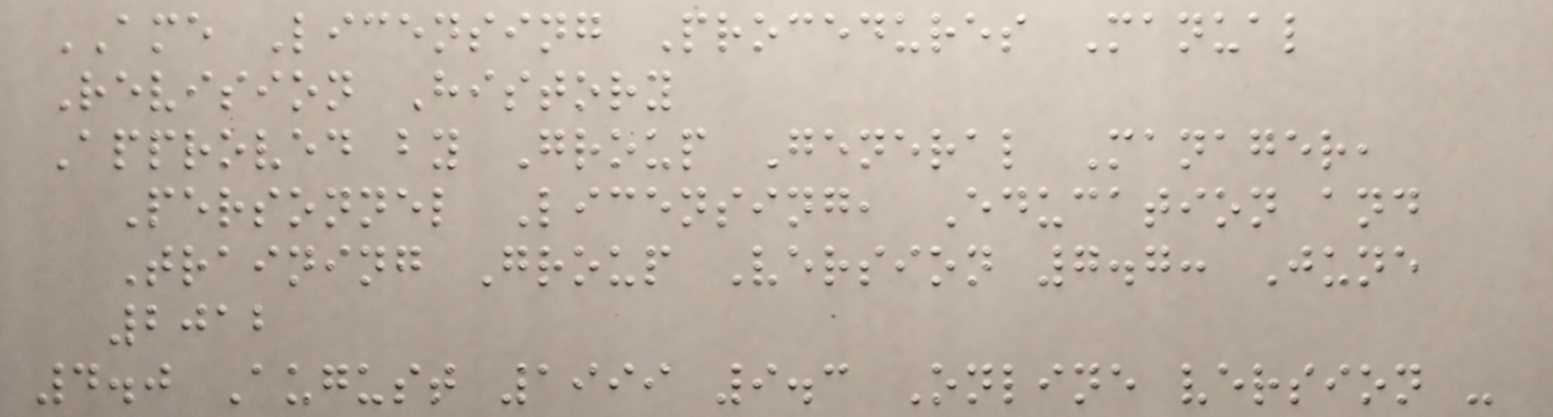AME Licensing Procedures Manual
Revision History
Approved by Group General Manager,
Personnel Licensing, Education and
Training Group Version 7.7: June
2012
4.0 August 1999 9.3 Online version -
